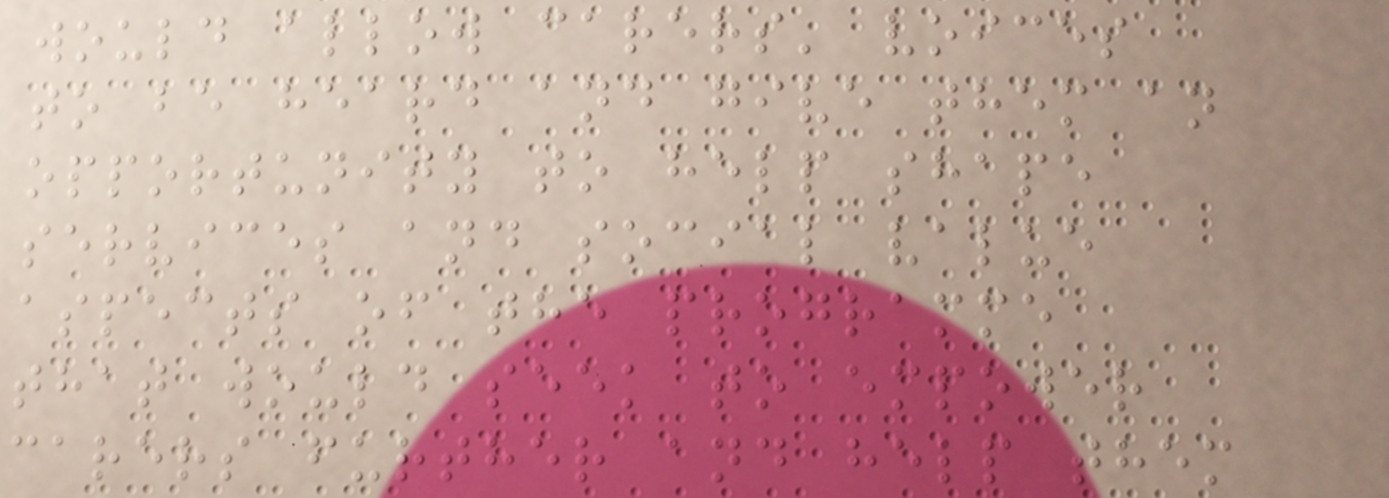would allow carers' voices
to be heard and give them an
opportunity to help shape
services and social value
aspects of the programme
that would seek to empower
carers further and help them
